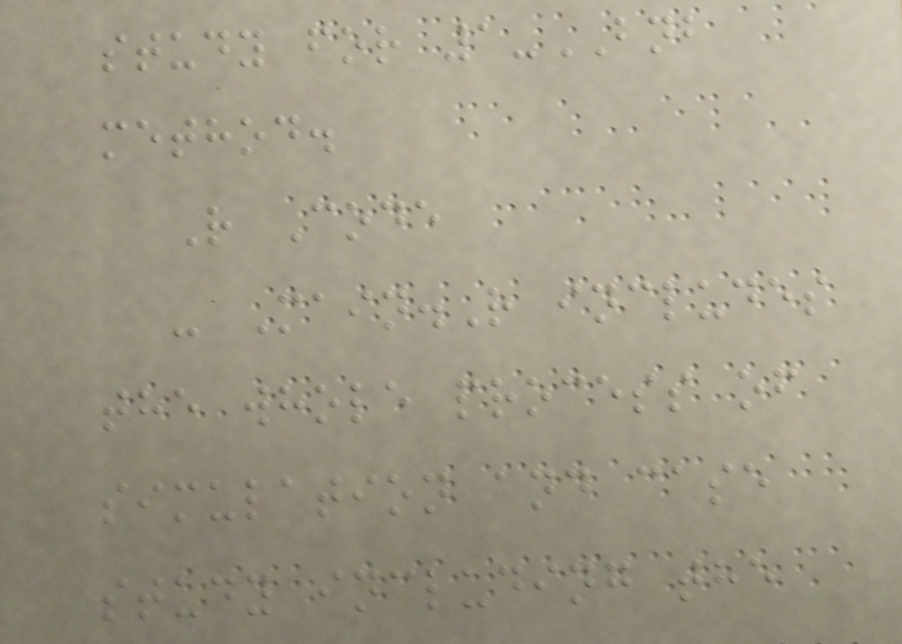study for 1-BNB
method.
R Code
- Main.R includes
the whole process of
simulation and case
study including the
